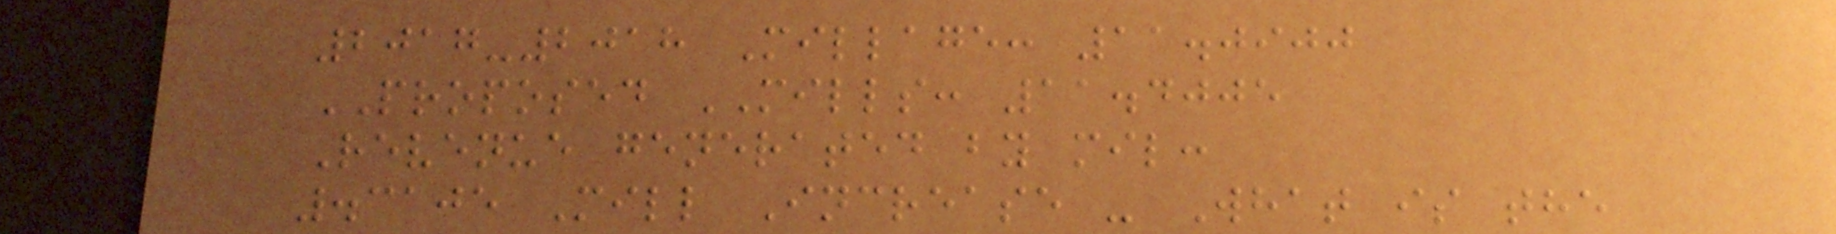2017-2018 Millage: 11.0900
PROPOSED MILLS: 11.4005
Revenue generated by mil:
.3105 Mill Increase - What is the
